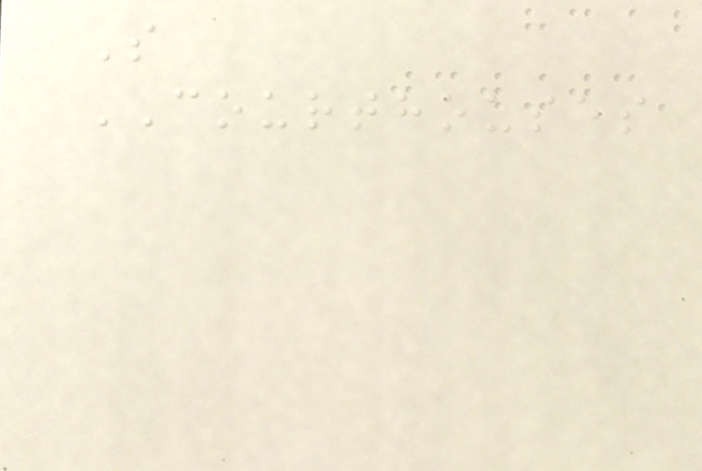S
COURTHOUSES
